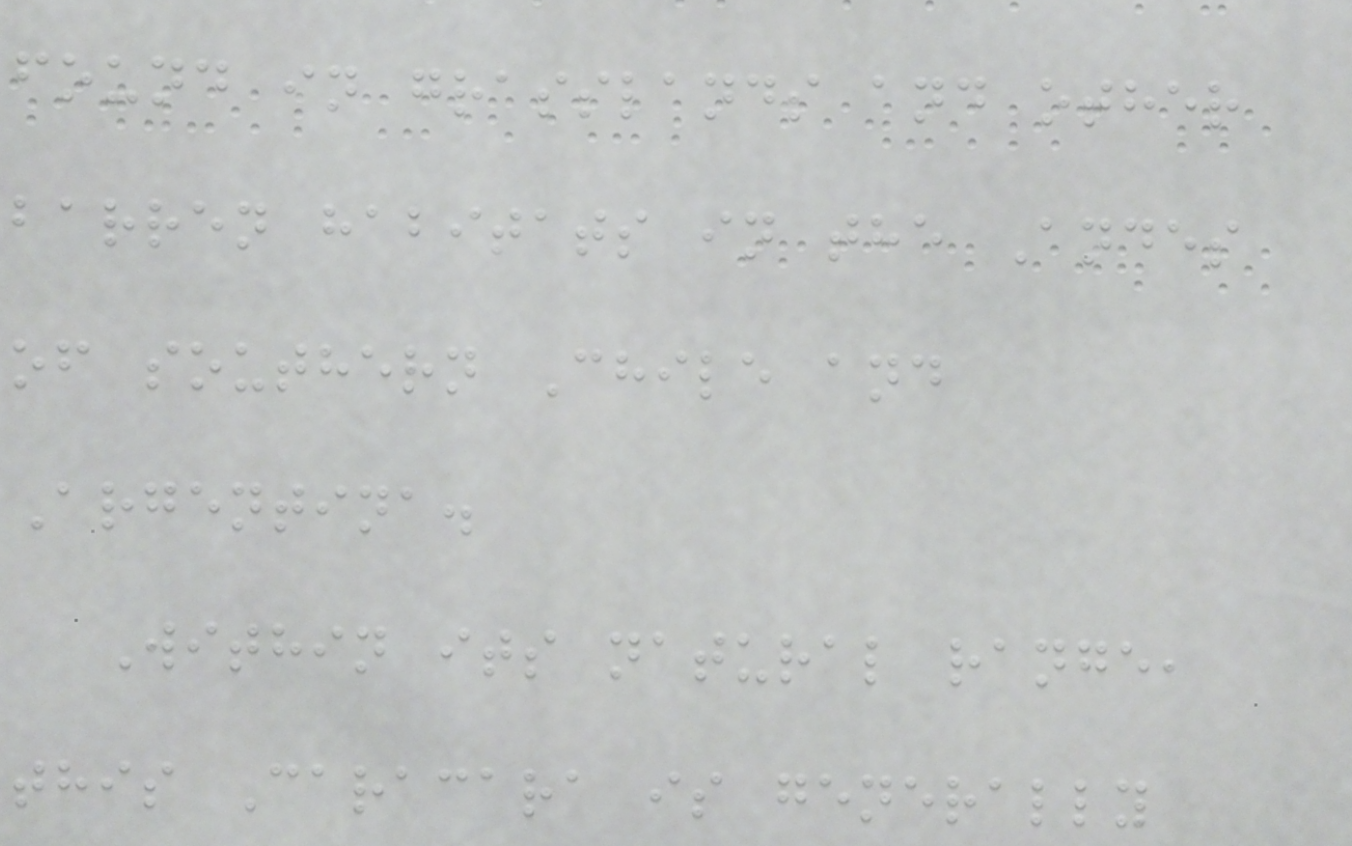found in grasslands and other
barren habitats in the Andes
of southern Chile and
Argentina.
Within its natural range,
this Caracara is generally
